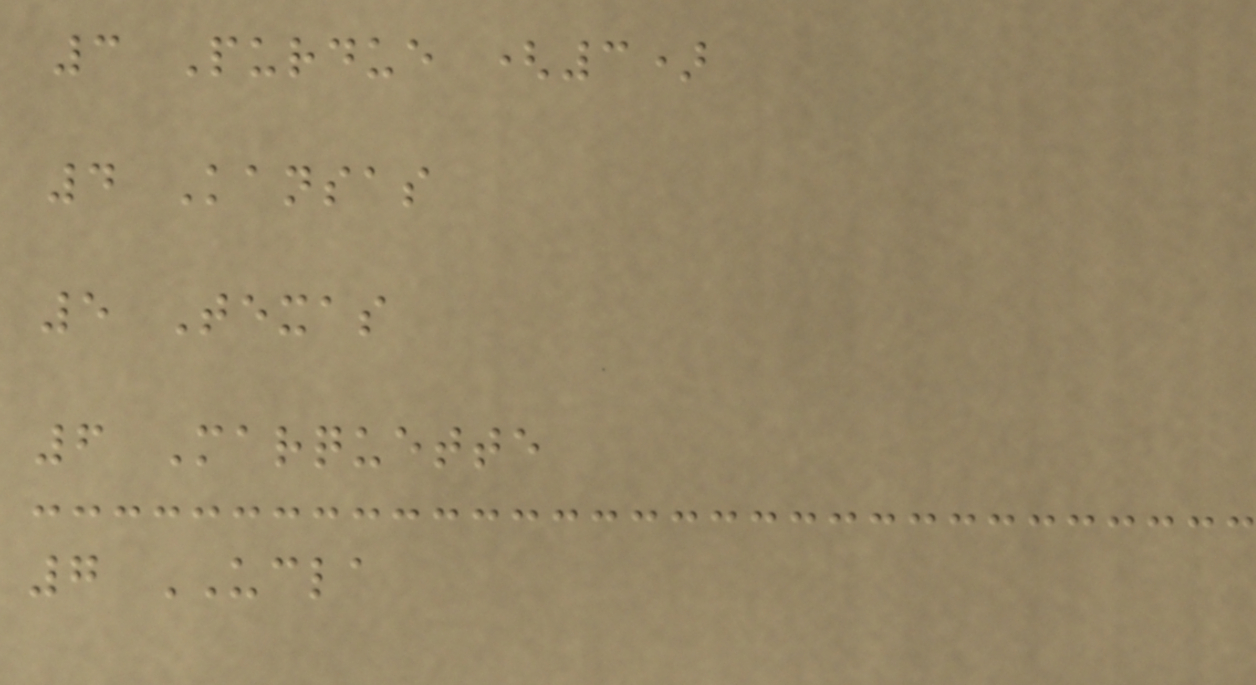3 Purdue (3)
4 Kansas
5 Texas
6 Marquette
7 UCLA
